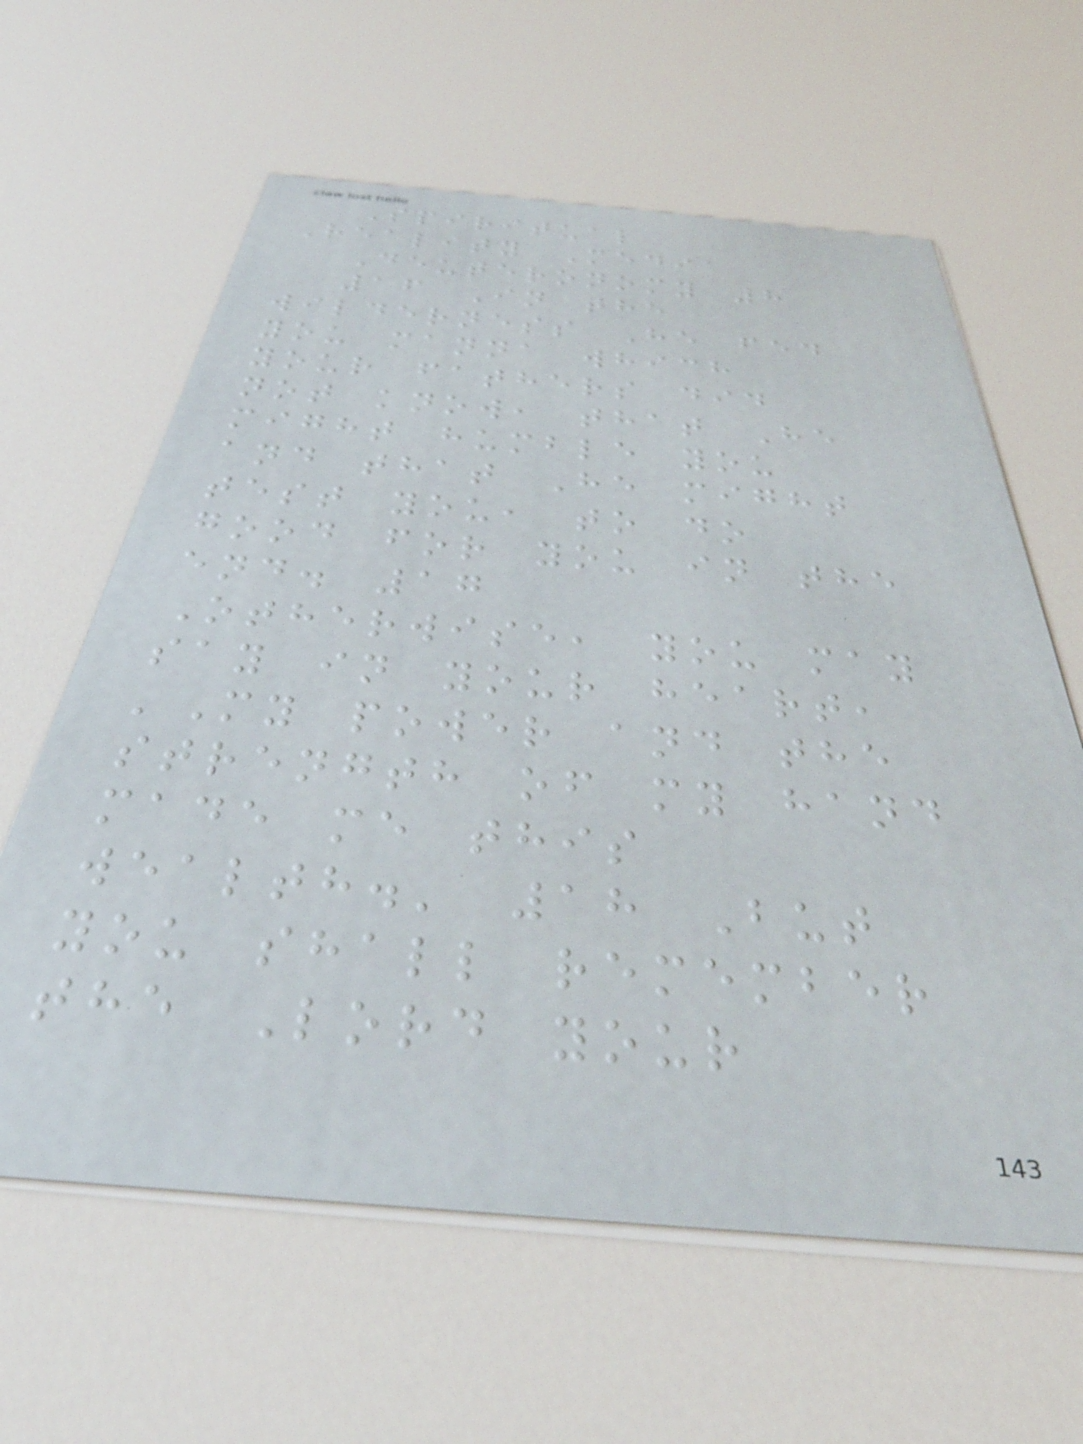Spiritual
Reality Media
Deuteronomy 8
16 In the
wilderness He fed
you manna which
your fathers did
not know, that He
might humble you
and that He might
test you, to do
good for you in the
end. 17
Otherwise, you may
say in your heart,
'My power and the
strength of my hand
made me this
wealth.' 18 But
you shall remember
the Lord your
